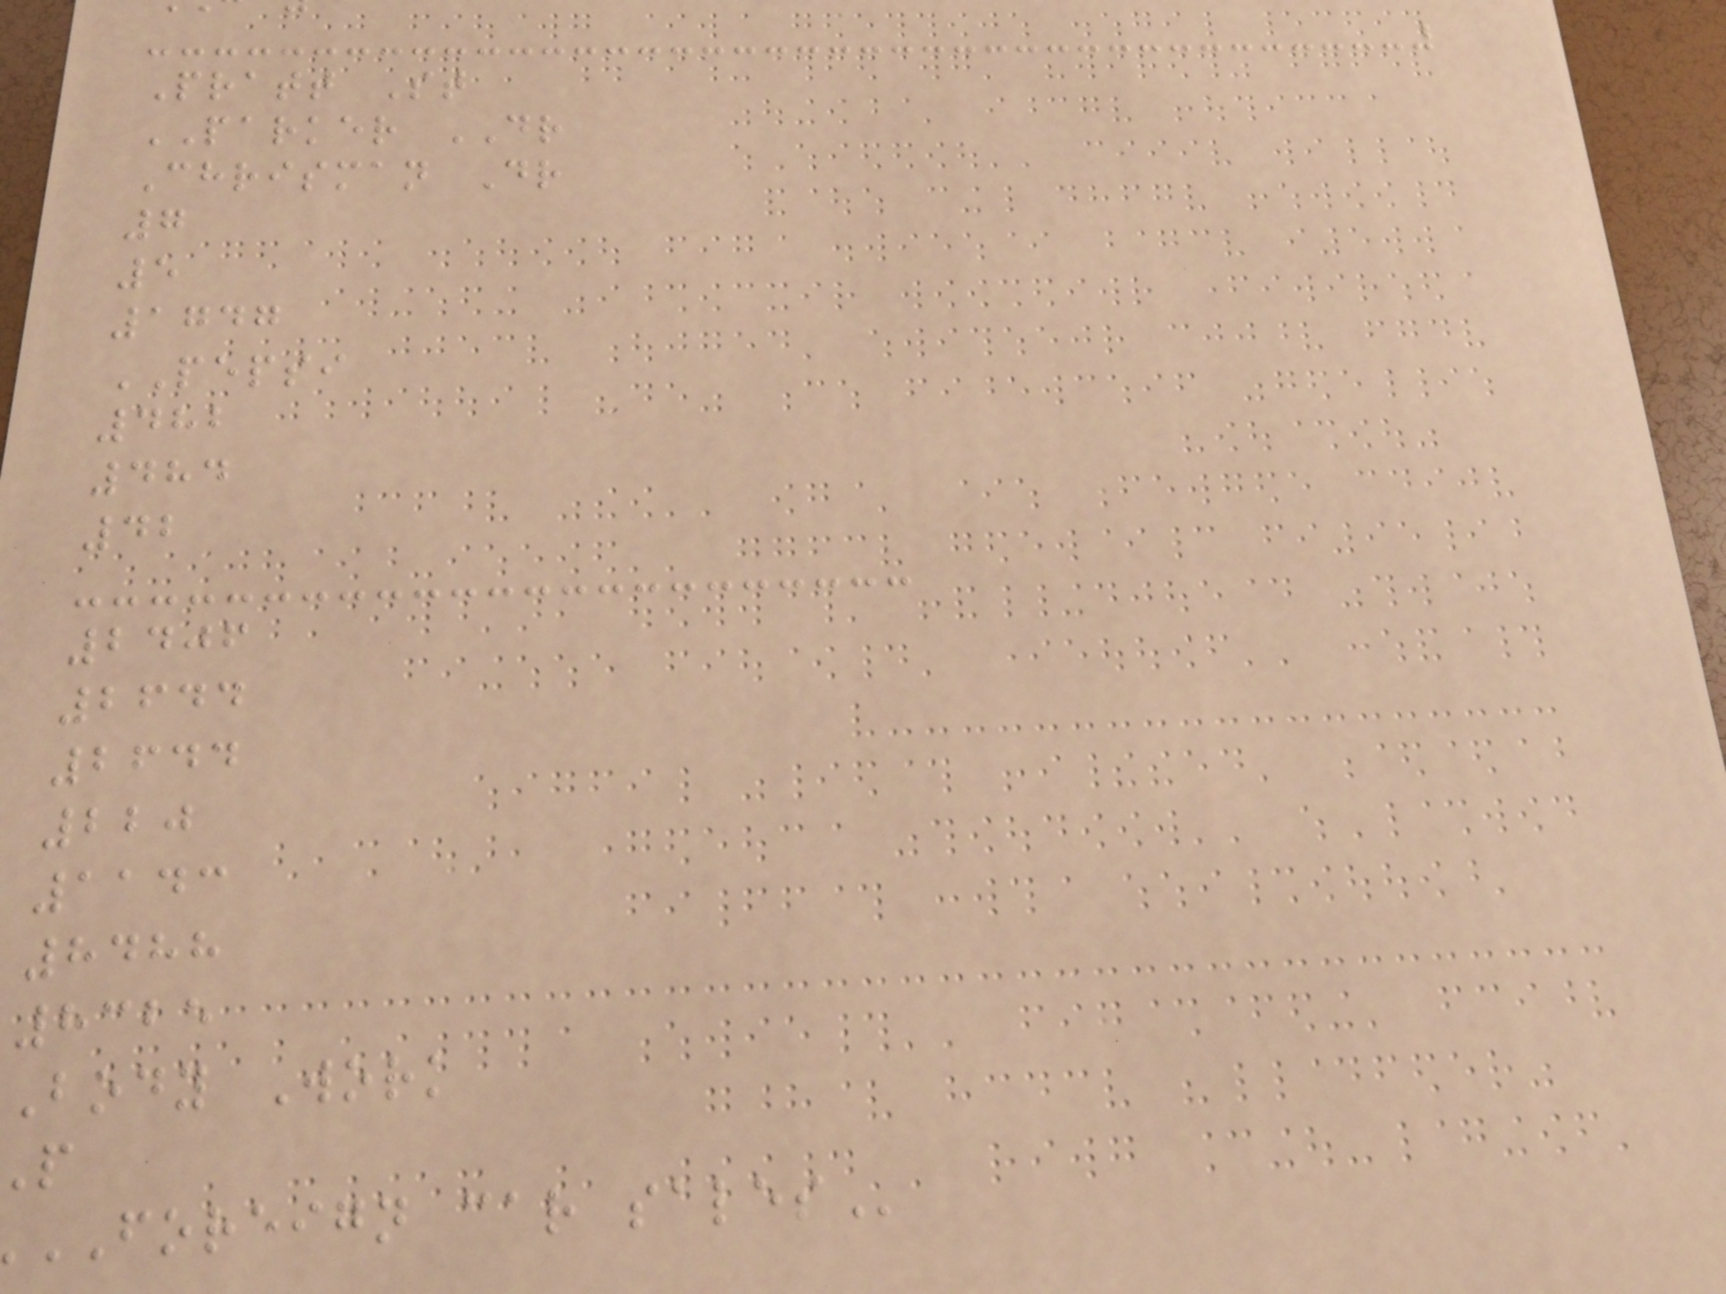Pratt St
PARKER DR
Chrisman Dr
7
5
1747
PEPSI
482
484
42
2406
2644
2644
220
1143
8488
8325
Body Work
FOREIGN car
